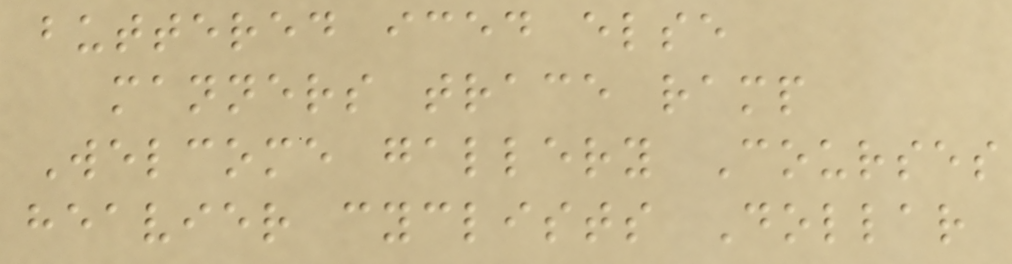buttered iced else
manners trace ramp
Welcome gallery Courses
heavier cyclists Dollar
